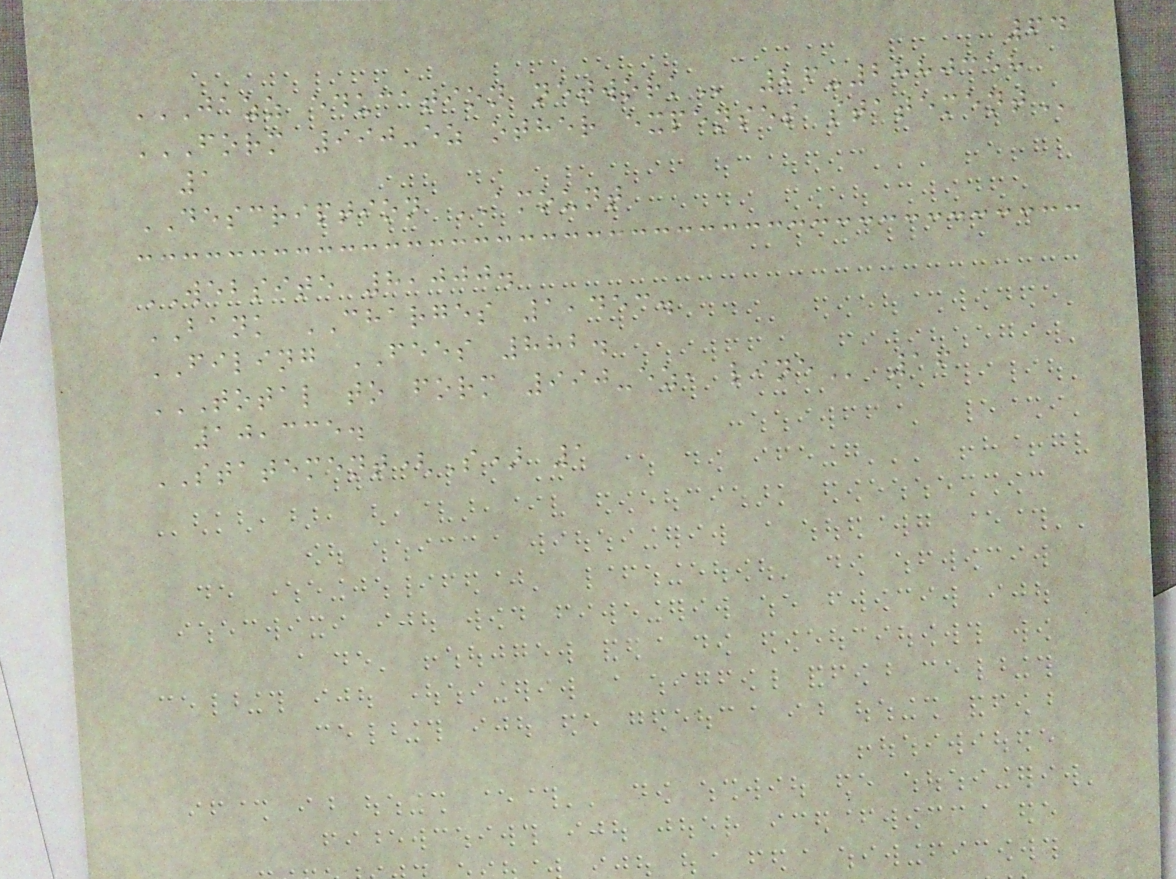64
JAZZ EDUCATION NETWORK 26-2880358
FORM 990-EZ OTHER EXPENSES STATEMENT
1
DESCRIPTION AMOUNT
WEBSITE 8,000.
BANK CHARGES 1,453.
FILING FEES 882.
TOTAL TO FORM 990-EZ, LINE 16
10,335.
STATEMENT(S) 1
